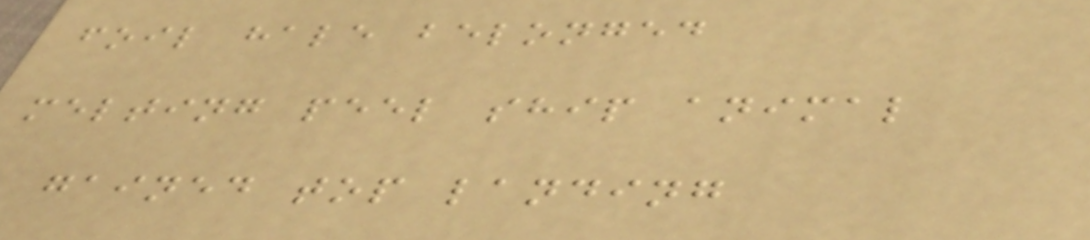foil hale belonged
melting peel ship animal
gained top landing
